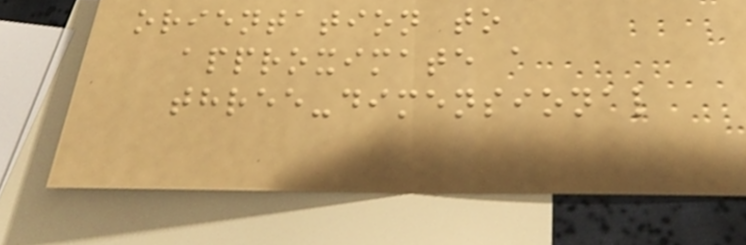orientation to
approximate a
three-dimensional
